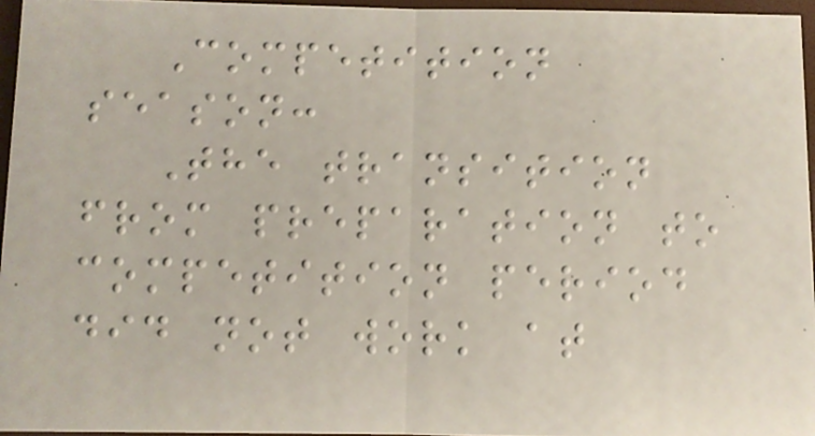Competition
season:
The transition
from preparation to
competition period
did not work at
